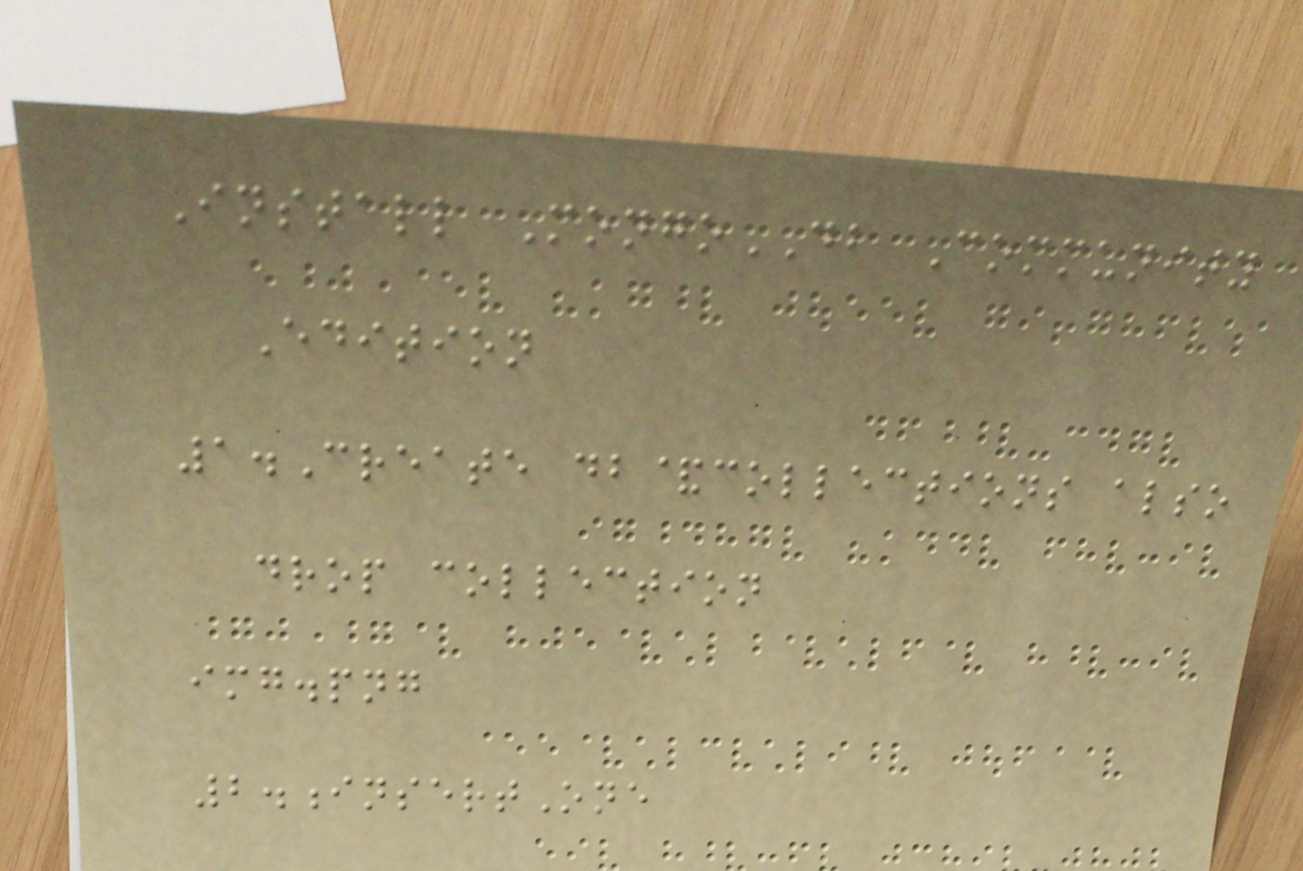Install MongoDB Community
Edition
1.Create db&collections also
drop collection
img.png
2.insertOne
